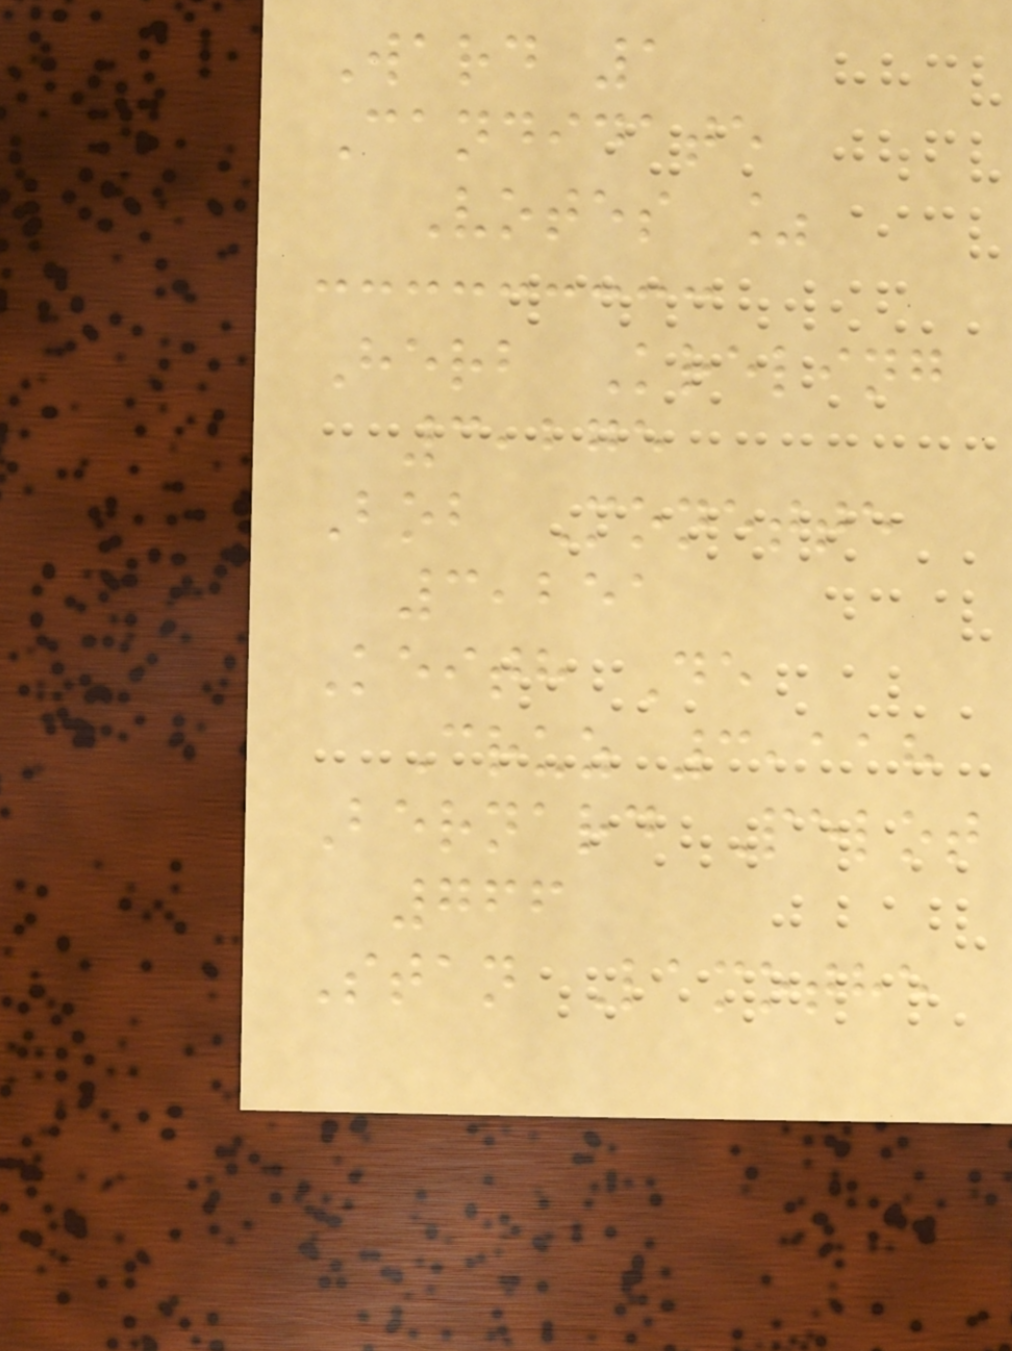Ward 1
Candidate
Votes %
Herb Kreling
3,275
Bob Monette
3,251
Keith De
Cruz 3,118
Bernard Pelot
766
Stan Lamothe
